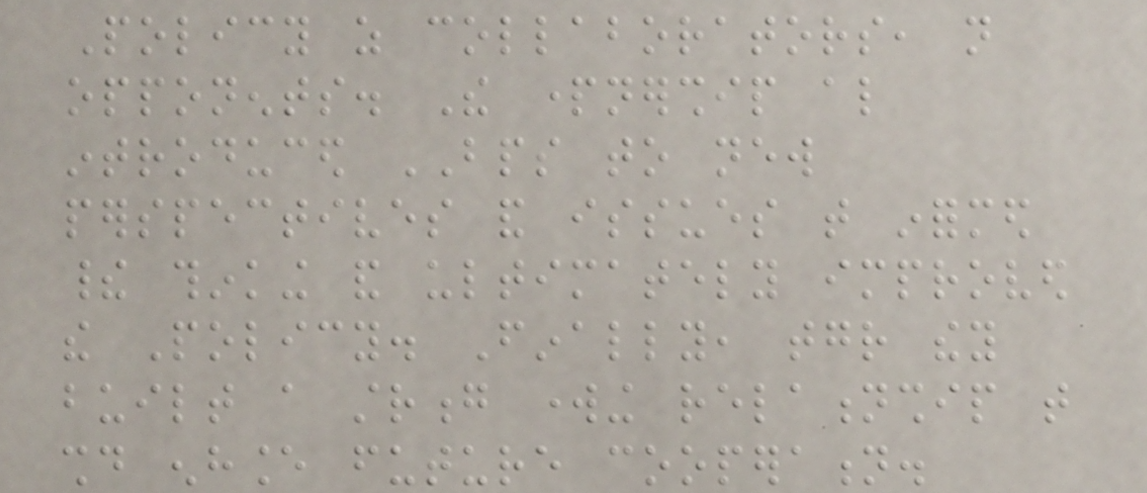Policy as collaborators, not
opponents. The partnership also
introduced BPS to new
perspectives and issues that informed
their thinking and ultimately improved
the Policy. Finally, together they
built a strong working relationship that
should enhance future cooperation.
